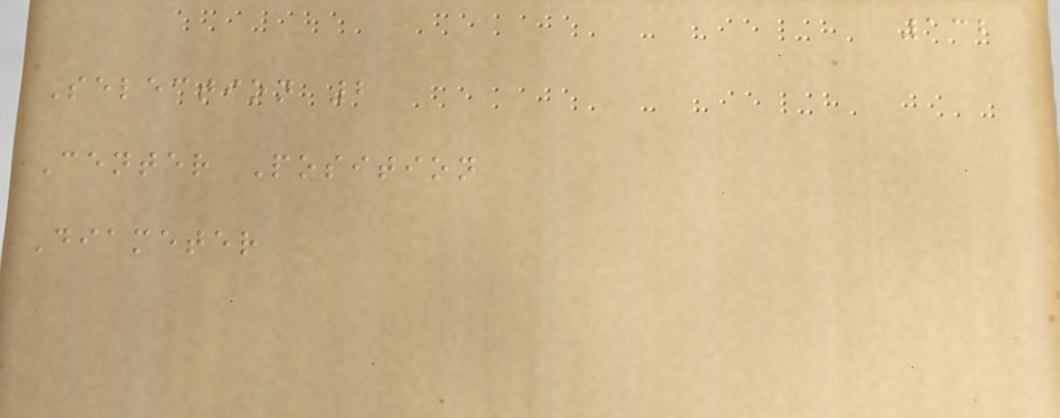132
Selection 2
Center Position
Diameter
